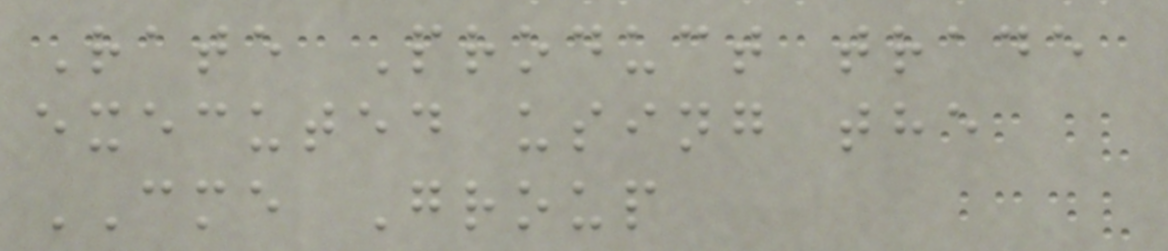Rate Product trade
executed using the
CME Group
